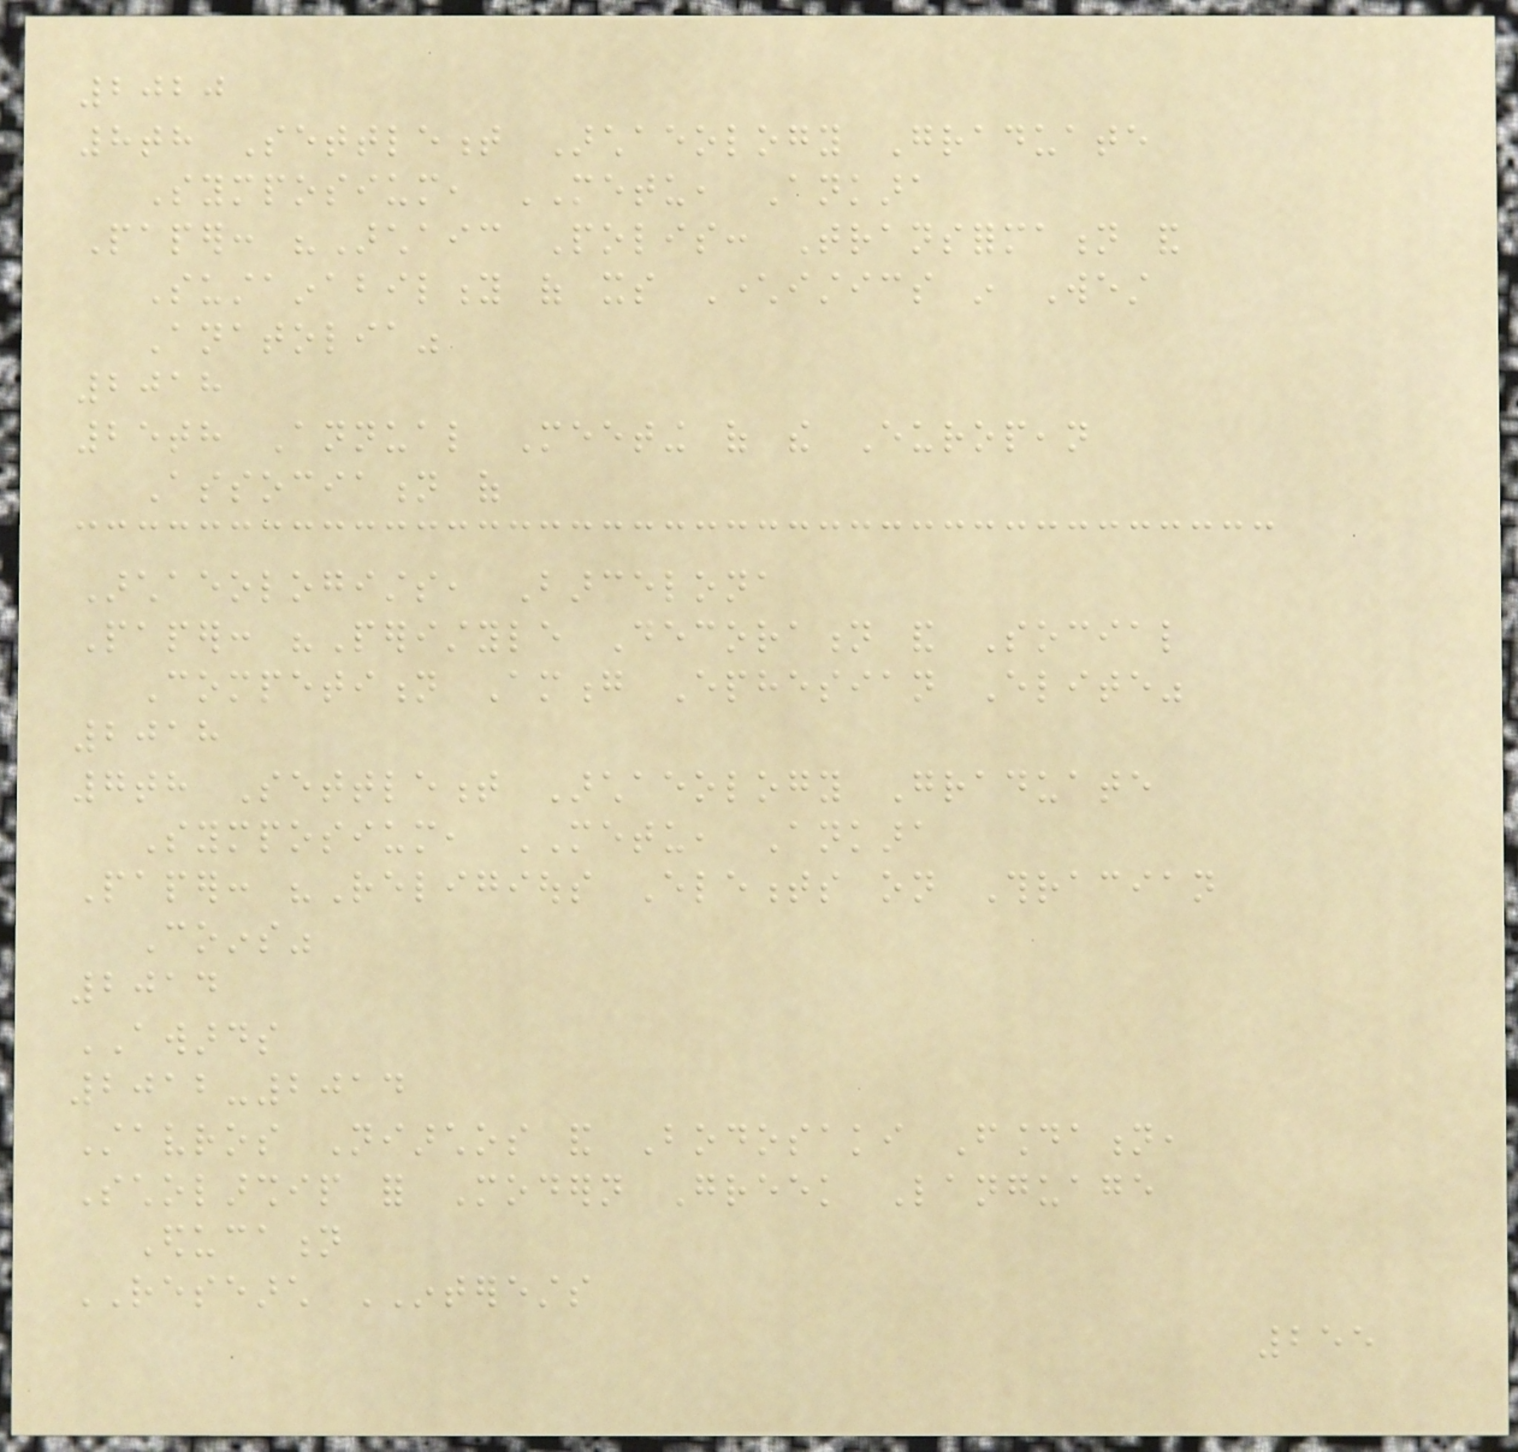2020
8th Settlement Archaeology Graduate
Symposium, METU, Ankara
Paper: "Archaic Polis: Transformation and
Sustainability of its Characteristics in West
Anatolia"
2018
25th Annual Meeting of the European
Association of
Archaeologists, Barcelona
Paper: "Peristyle Decoration and Social
Competition Among Ephesian Elite"
2018
7th Settlement Archaeology Graduate
Symposium, METU, Ankara
Paper: "Religious Elements on Thracian
Coins"
2014
AWARDS
2012-2014
Stavros Niarchos and Bodosaki Foundation,
Scholarship for Modern Greek Language
Education
RESEARCH INTERESTS
255
